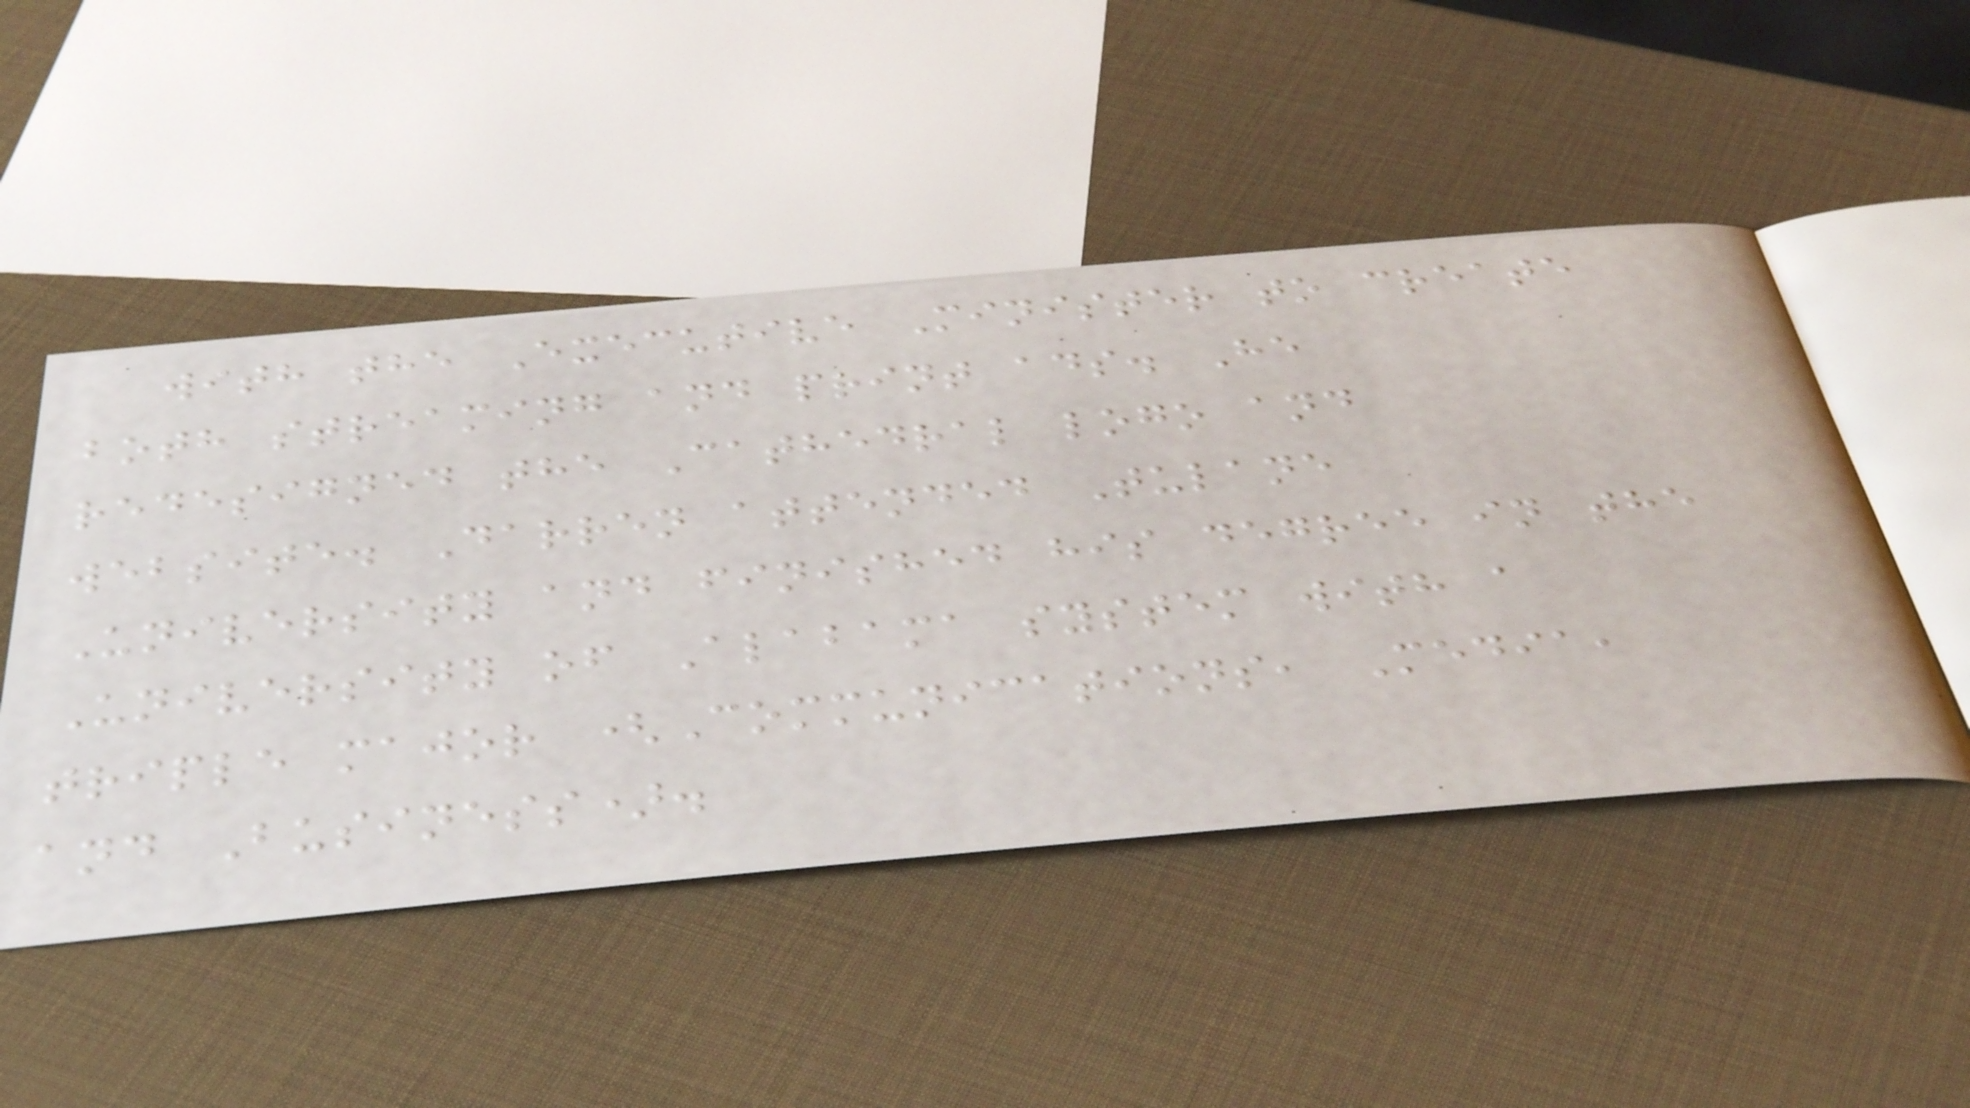with the Executive Minister to create
both streaming and print ads. He
redesigned the Cathedral logo and
website. Darren attended Tulane
University and finished his degree in the
University of Alabama system with a
triple major (Communications, Media,
and Business).
